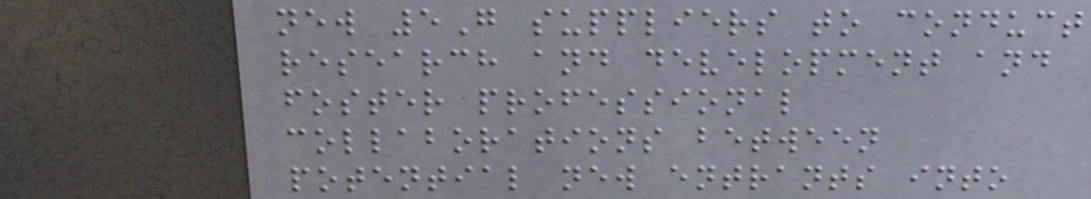new 5G suppliers to conduct
research and development and
foster professional
collaborations between
potential new entrants into
